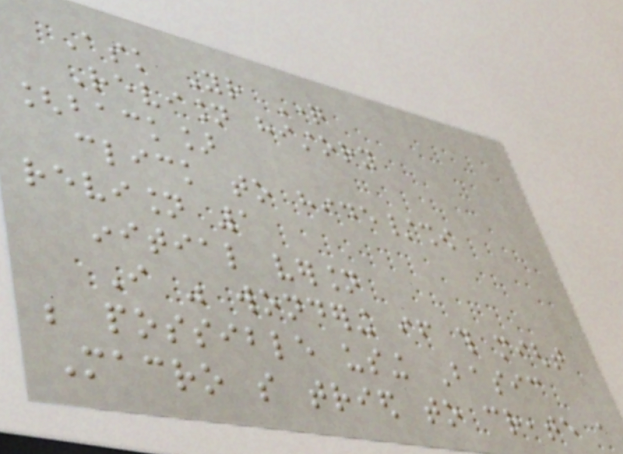Ask Your Question
Revision history
[back]
click to hide/show
revision 1
initial version
I was wondering if this might
be possible using Basic
Macro so tried to create a
